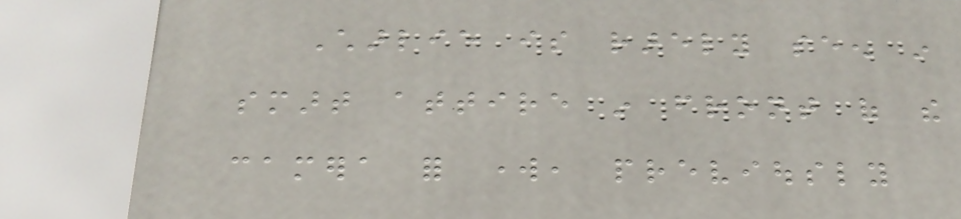Charlie is rarely seen in
smart attire in front of the
camera for work, previously
